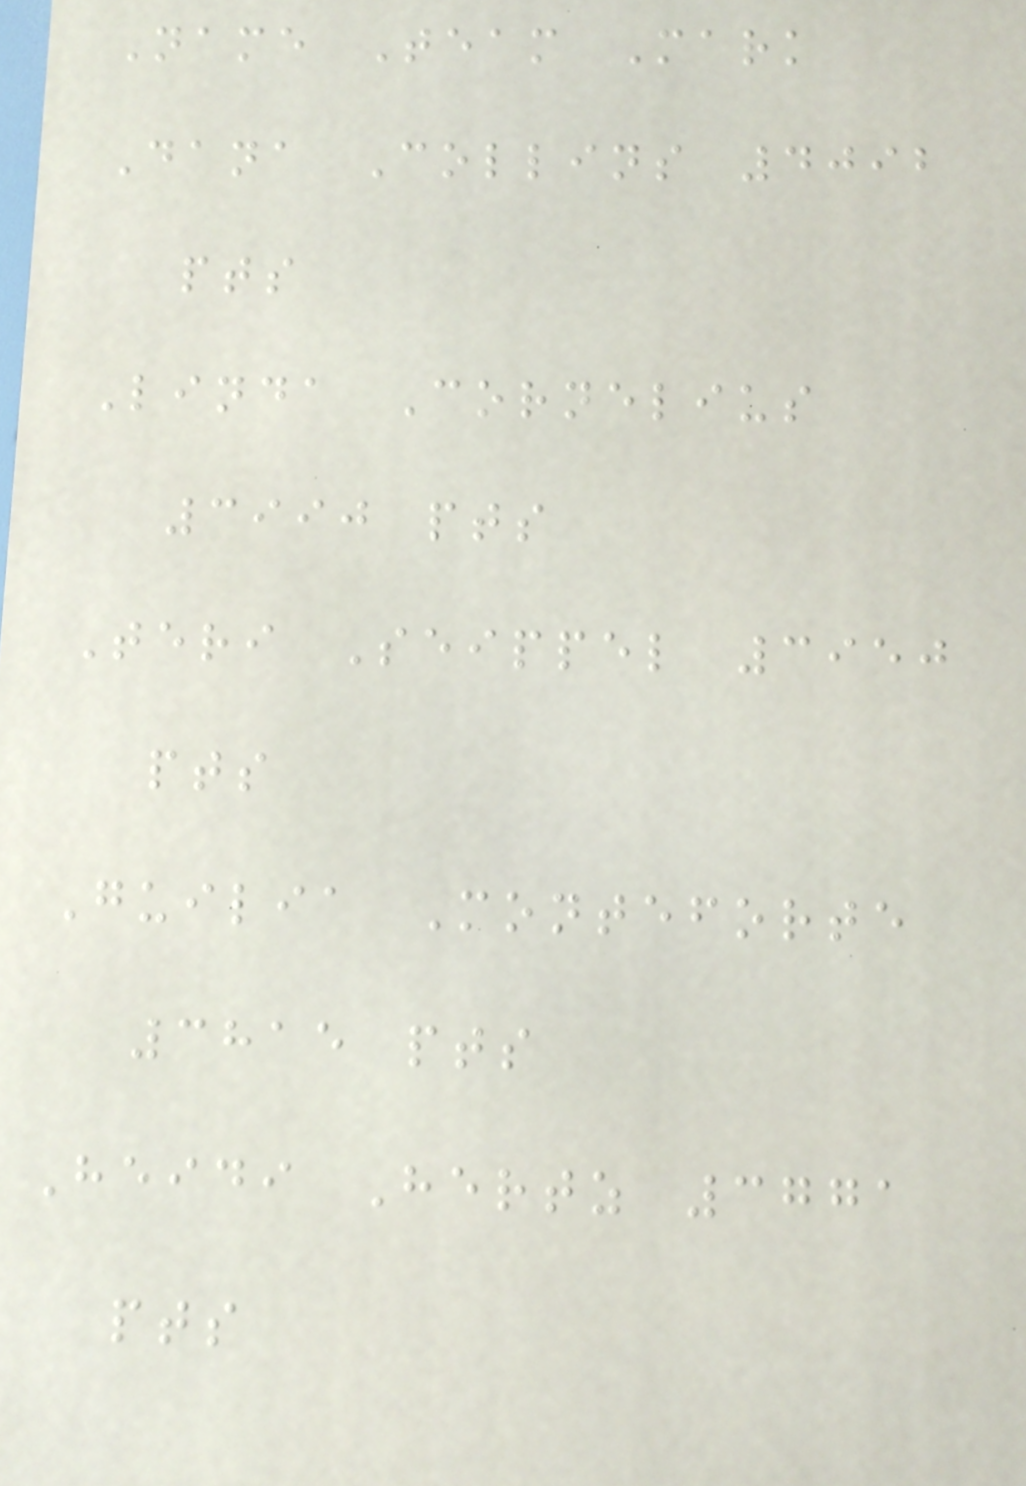Name Team Mark
Dana Collins 4092
pts
Linda Cornelius
3990 pts
Teri Seippel 3950
pts
Guilia Monteforte
3815 pts
Heidi Hertz 3771
pts
